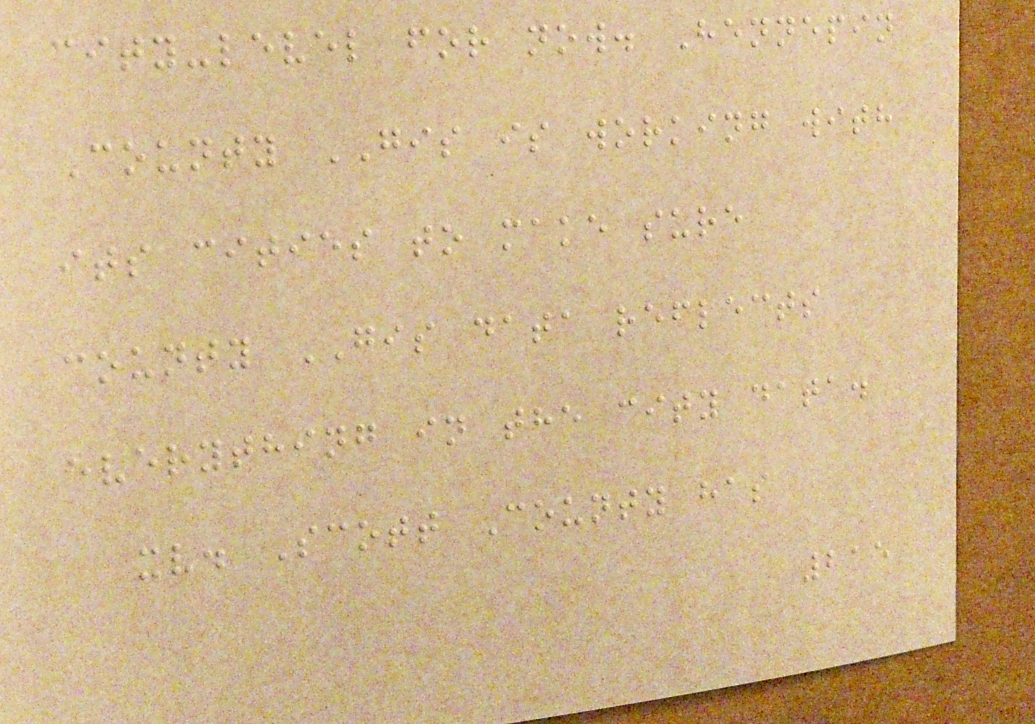city-level for now. Hennepin
County GIS is working with
its cities to make sure
county GIS data reflects
everything in the city data.
xv. Scott County has
215
